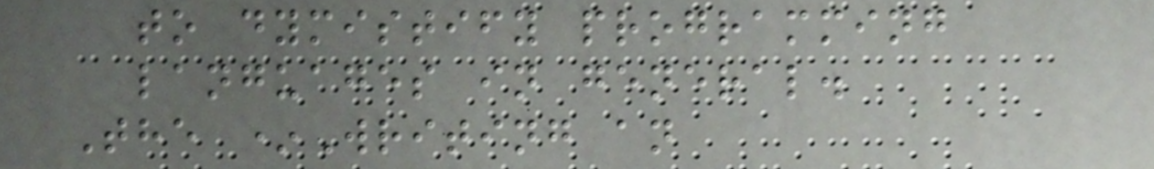to dymistify programming
languages in general.
The *Writing an
